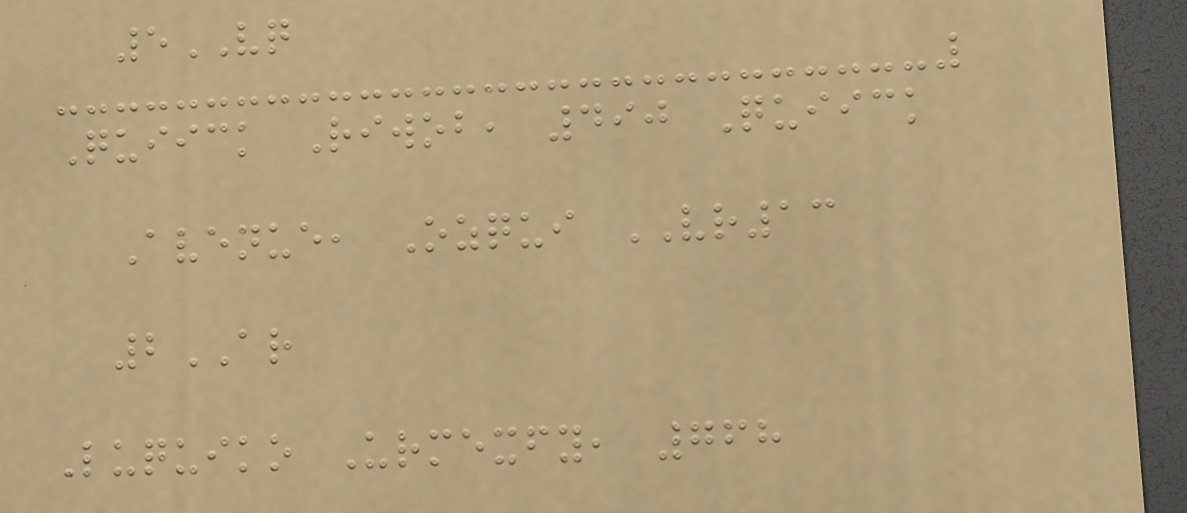5VQ
Quiick Riwob, 490 Quiick
Avenue, Ozqui VR13
2AR
Luquiko Urmexfy, 768
